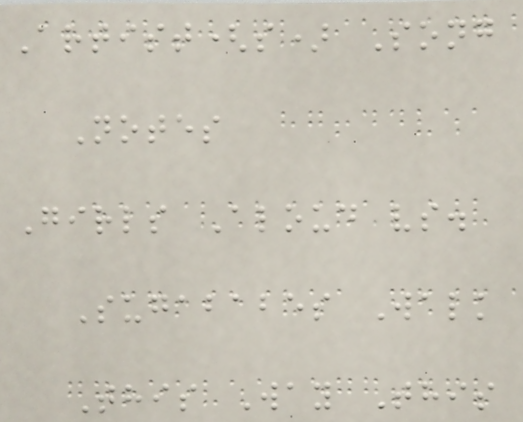Artist(s) Song
Notes
Girls Aloud vs.
Sugababes Walk
This Way This
